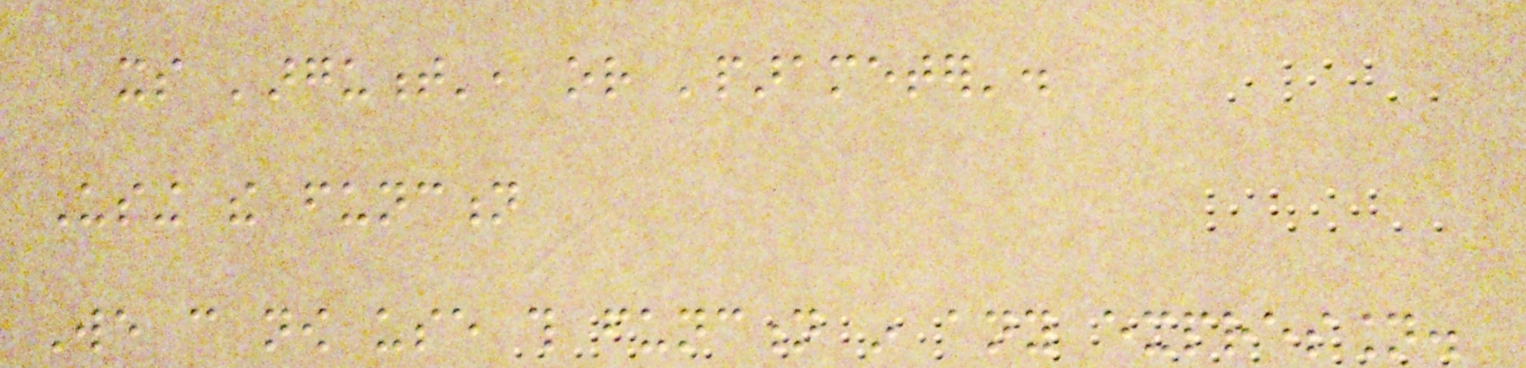its 'argument', or 'parameter'.
Using the function
We can now use this function in any expression.
